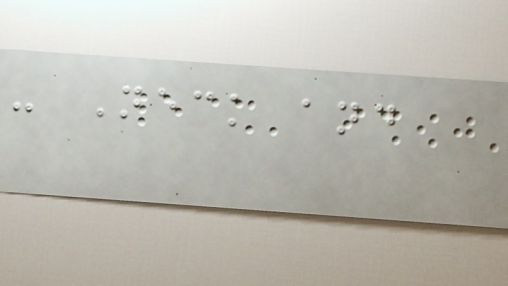- Neck and
